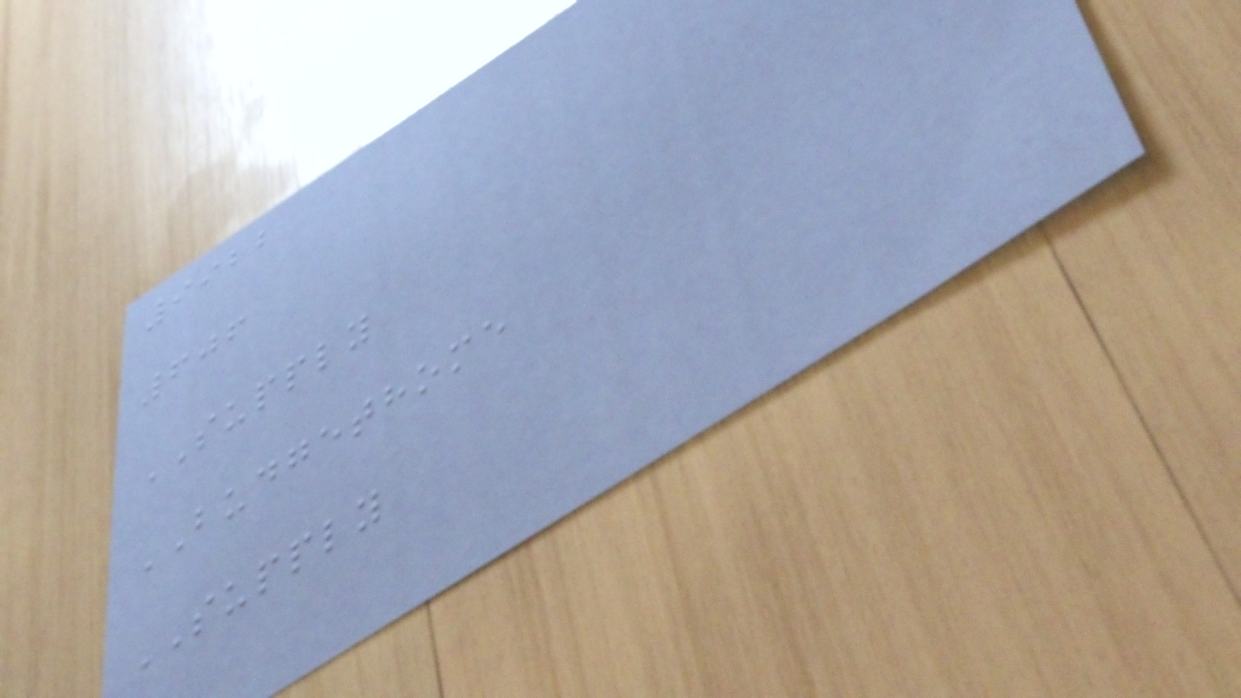9922
606
SUPPLY
BUDGETHOME
SUPPLY
